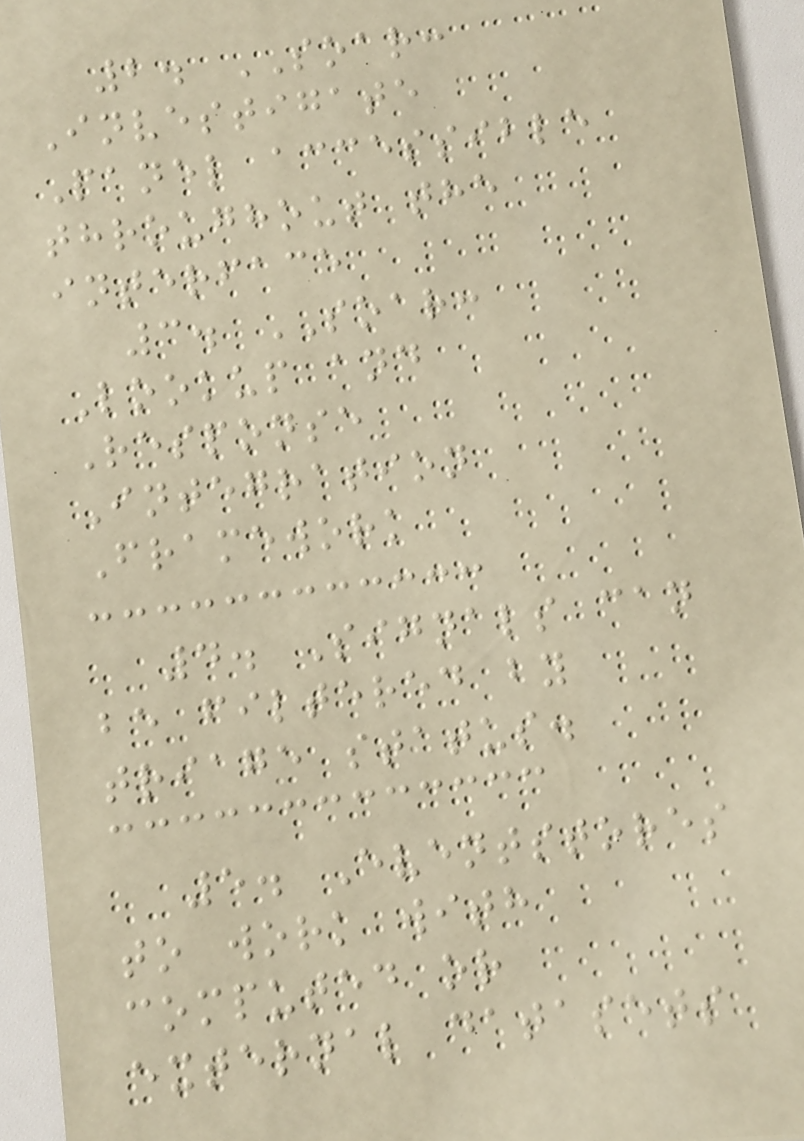2. SOAR:
Investigate
Panel accessible
throughout the
interface
3. SOAR:
Lookup and
Response
Integration
Framework
4. Signals can
be filtered by
triage status.
5. Eventstores
to work with
computed or
external datasets
